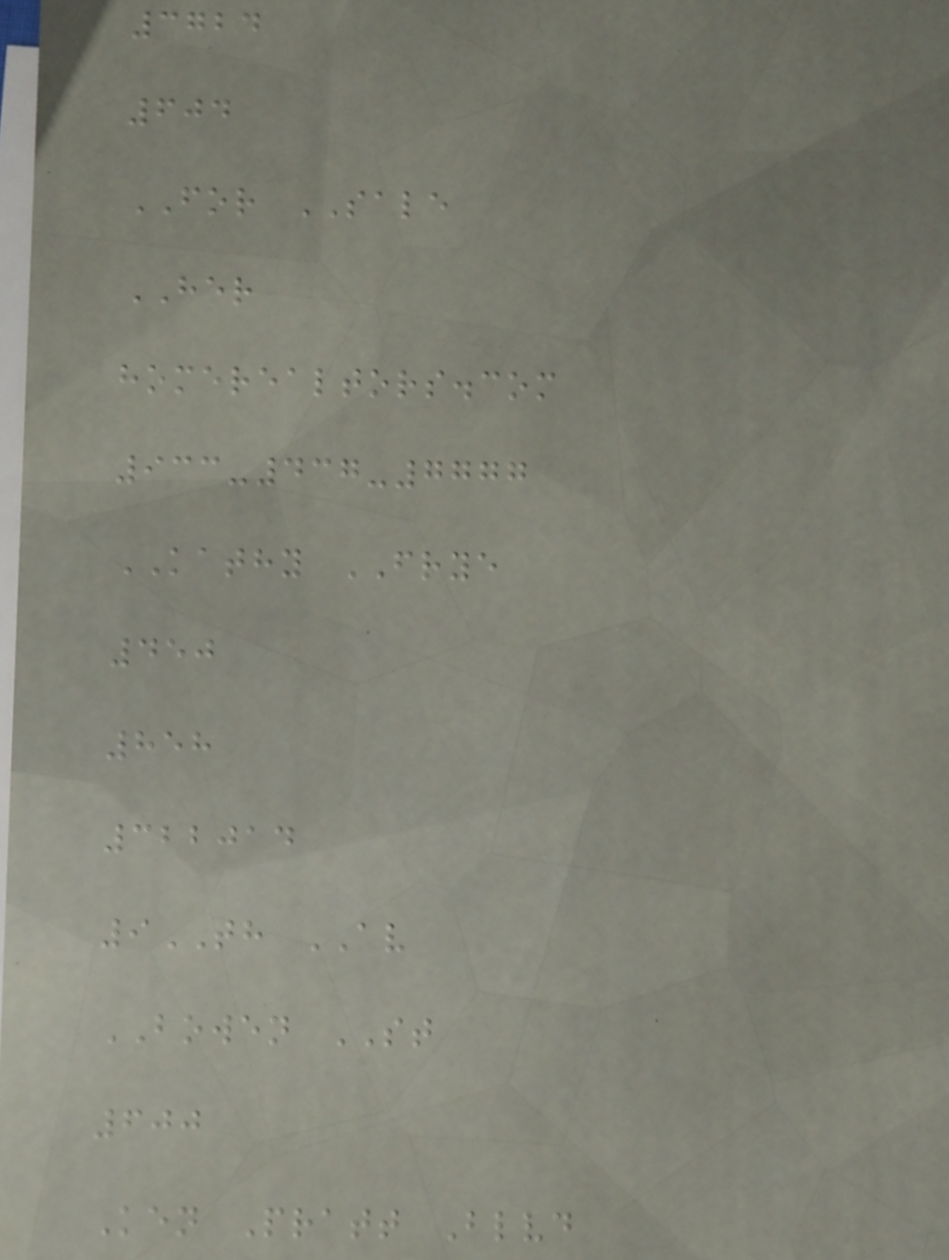3724
604
FOR SALE
HER
homerealtors.com
933-437-7777
KATHY FRYE
450
858
322014
9TH AV
BOWEN ST
600
Ken Pratt Blvd
